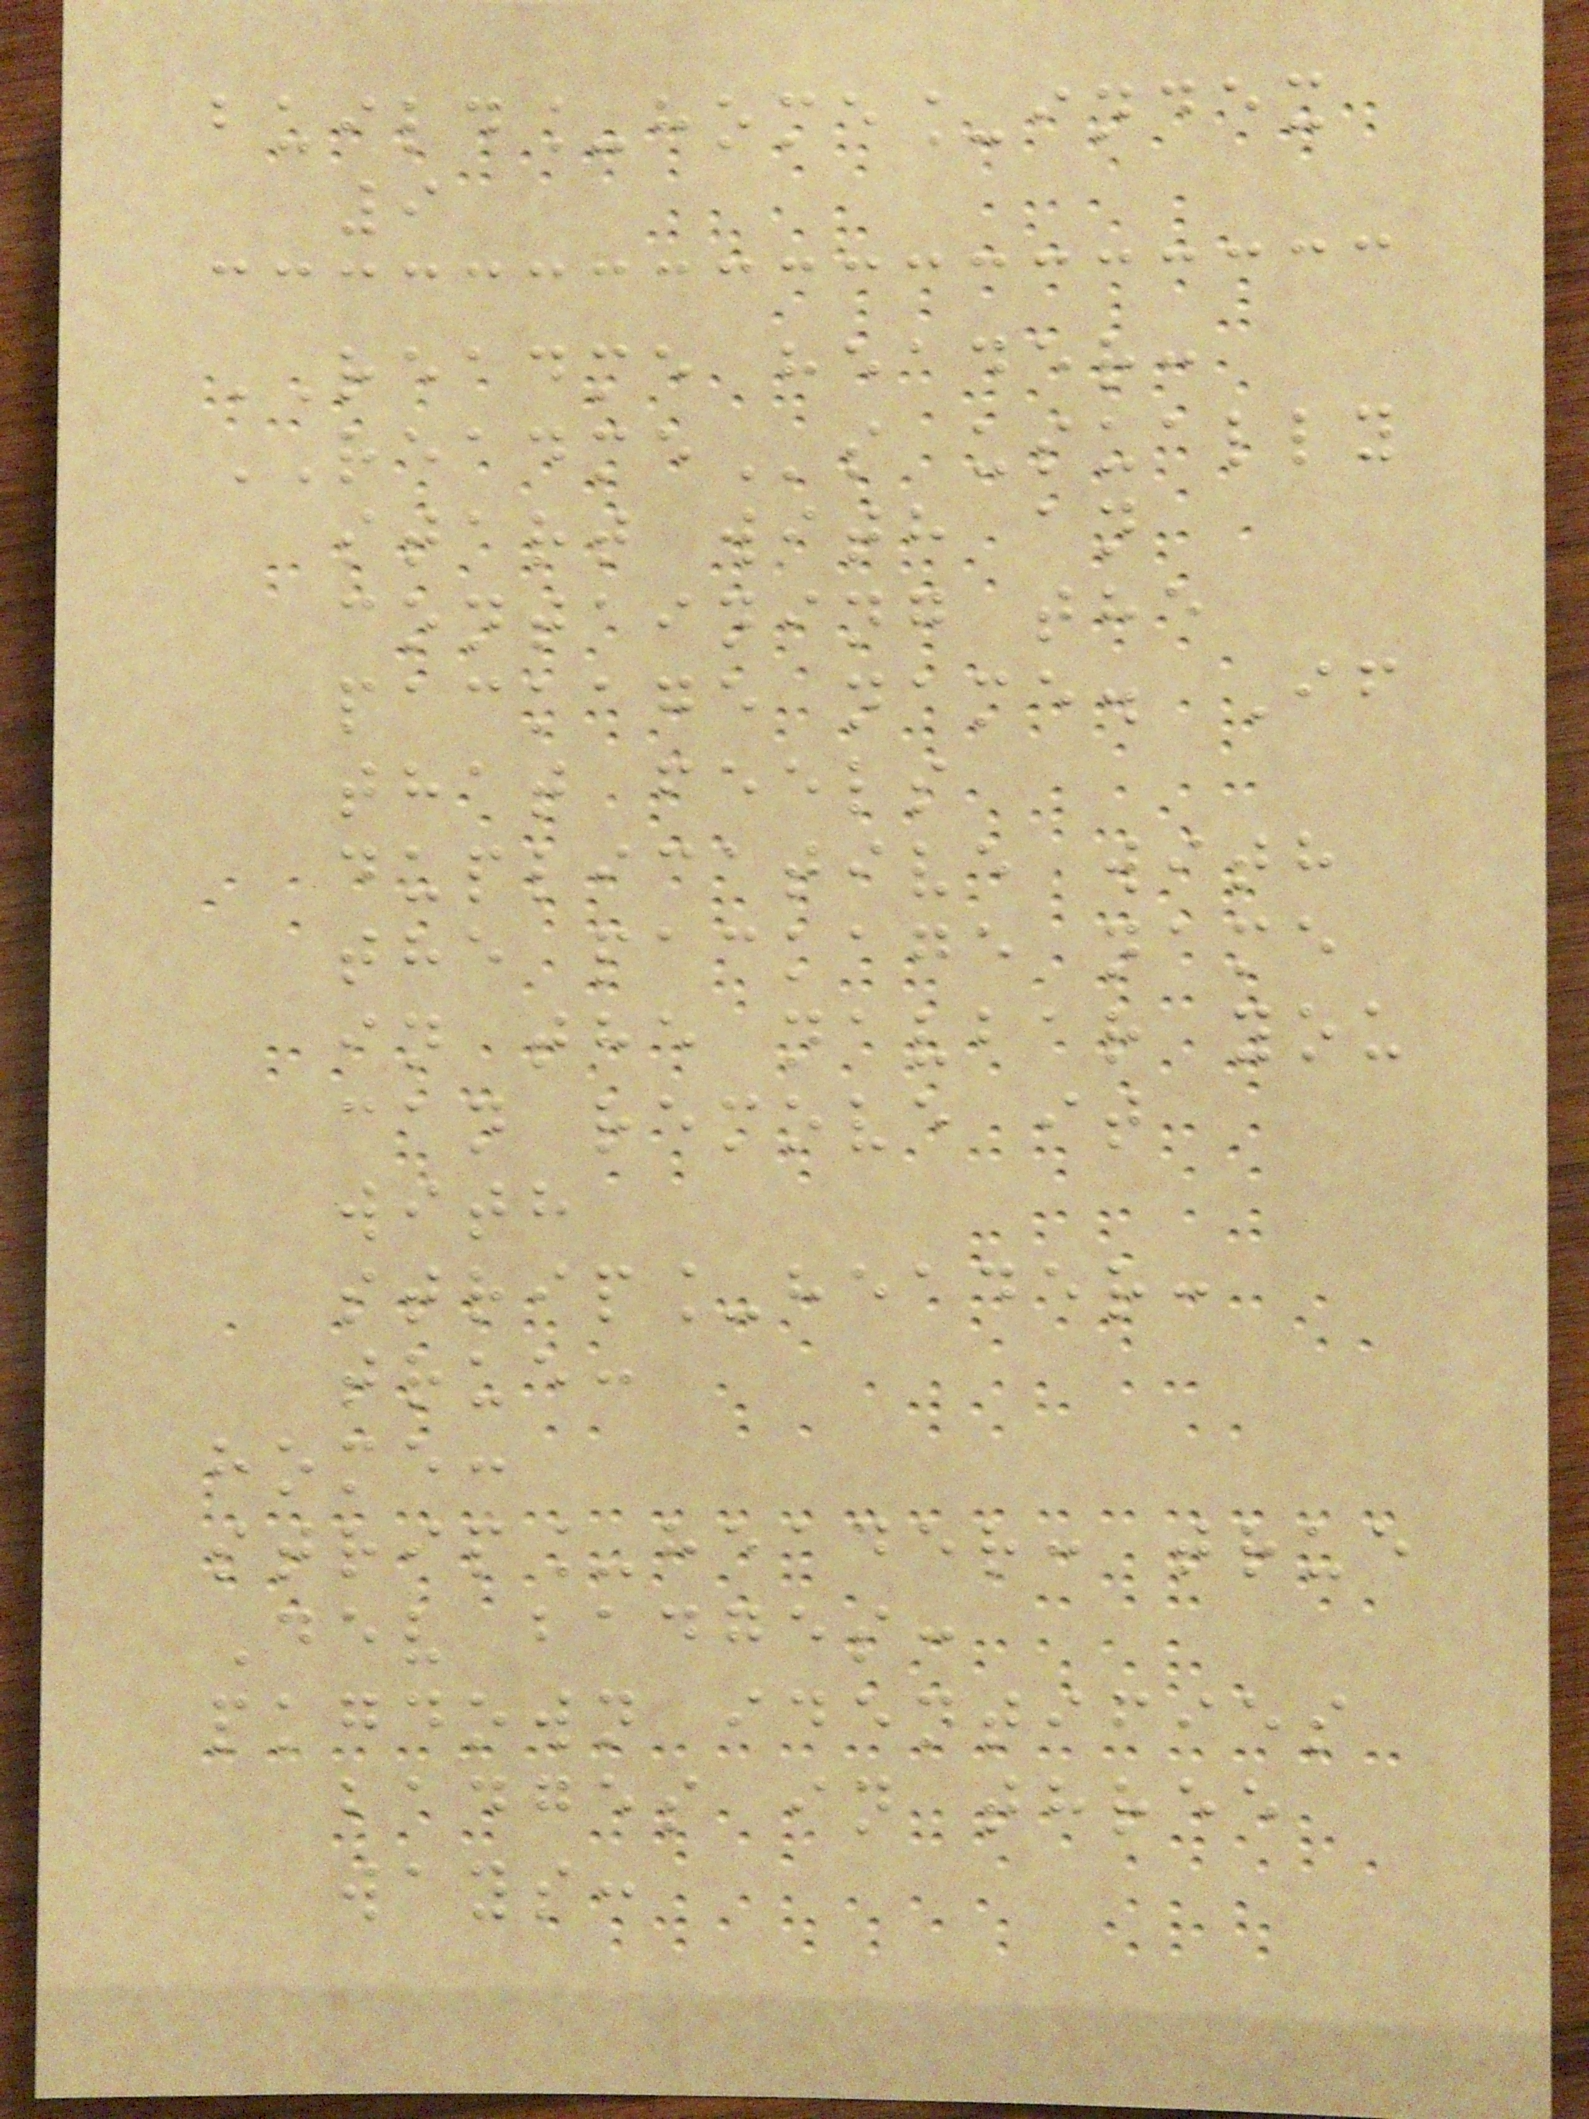build_home_index
9
README header:
READMEs usually
start with an
containing the
package name. If
that feels
duplicative with
the package name
in the navbar you
can remove it
with
strip_header:
true:
home:
strip_header: true
Dev badges:
pkgdown identifies
badges in three
ways:
